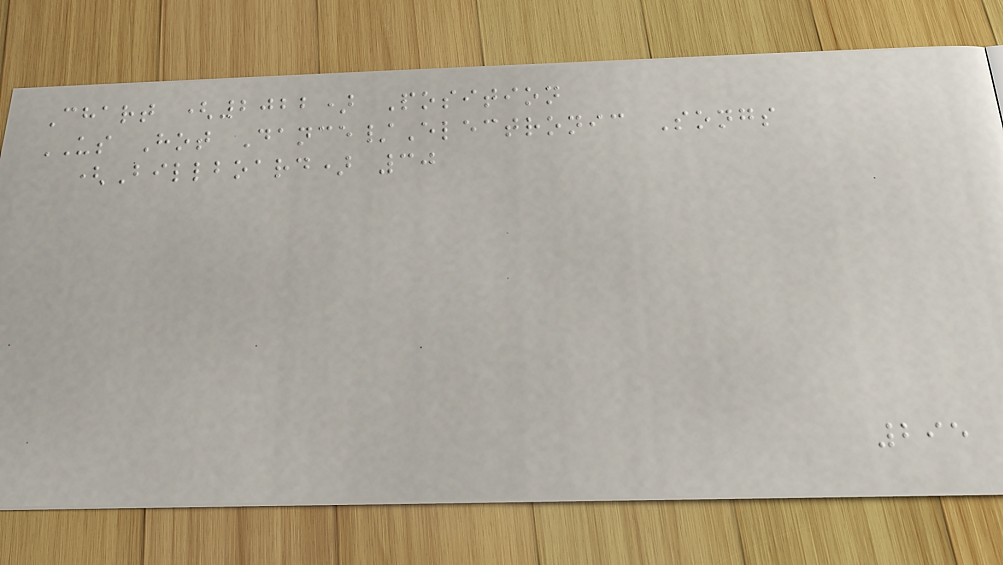Chart (2022) Position
US Hot Dance/Electronic Songs
(Billboard) 30
295
